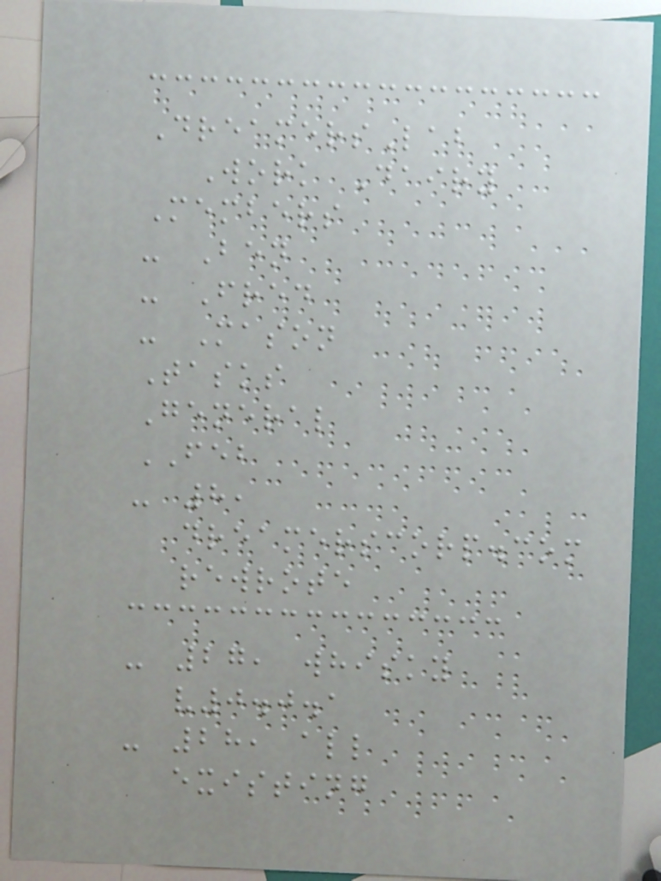DreamersLab
Work Dairy
Members
- Ben
- Fred
- Mason
Tasks
General
FEB
- 8,
dreamerscorp.com
rewrote
- 27, whisky
v0.0.1
- 28, all
existing
